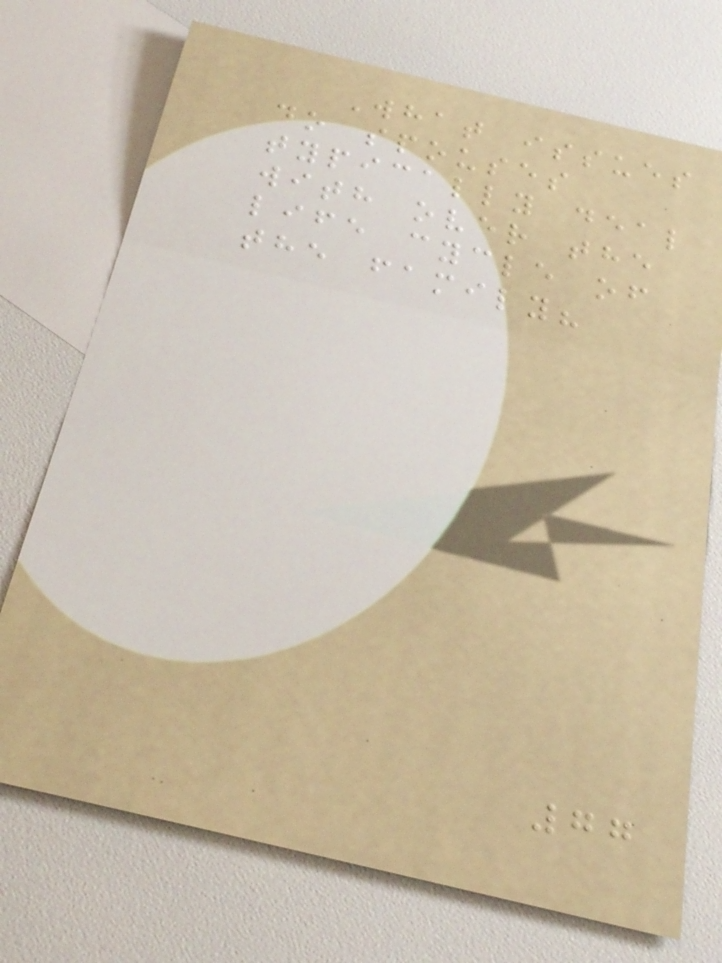What issues
do spouses
typically deal
with over the
life cycle of
the family?
77
